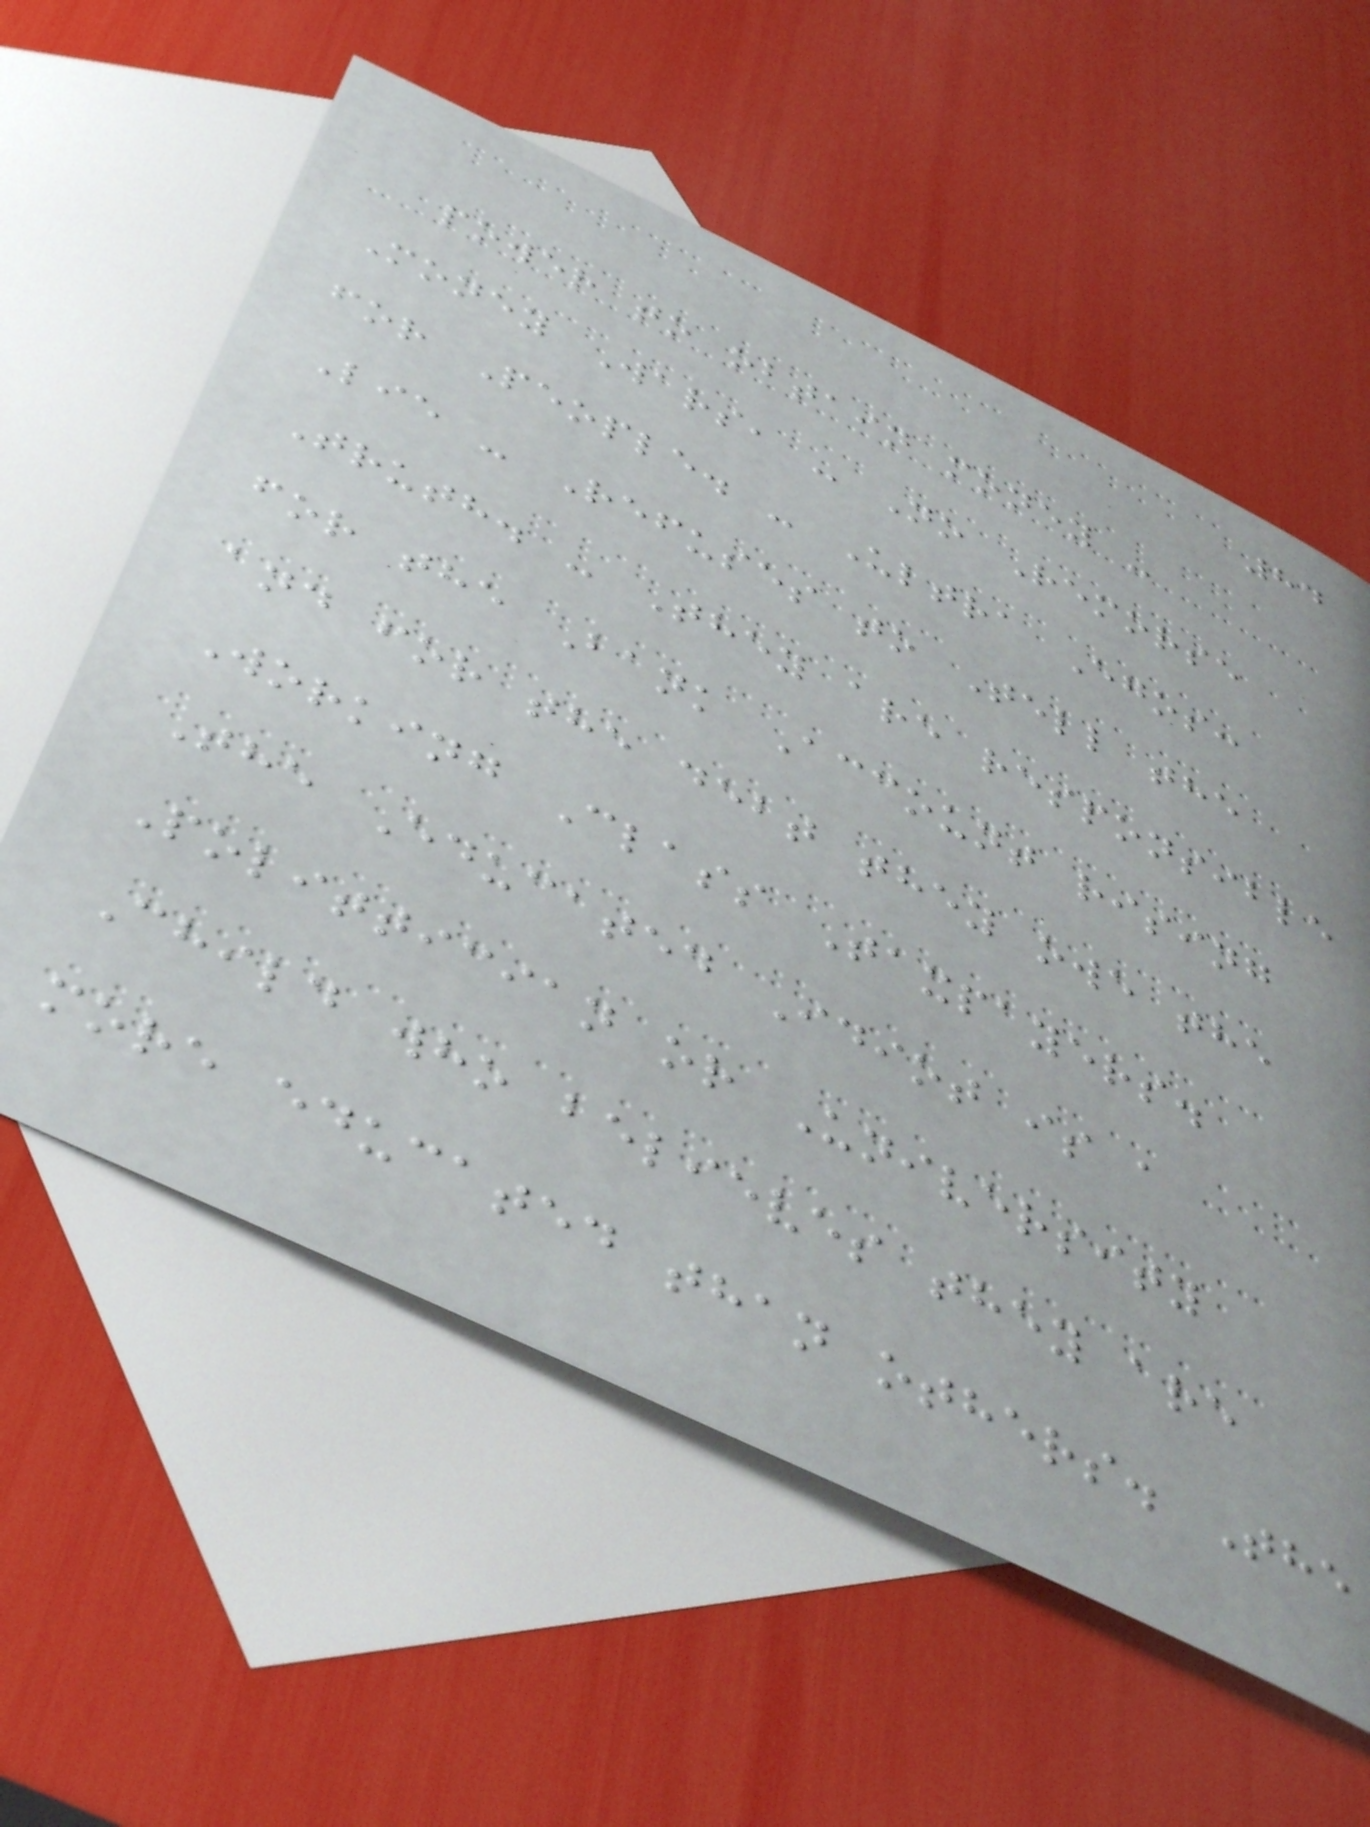84
power to obtain money -
Money Wars, - No Remorse
for People. - Ultra Egos:
Lie - Refuses to Tell the
Truth. - They are responsible
for the Bank Account rising
and for the debt they owe the
Working Class Taxpayers.
The Educated Idiot is a
Polittician or University
Child who believes they are
more educated than others. The
